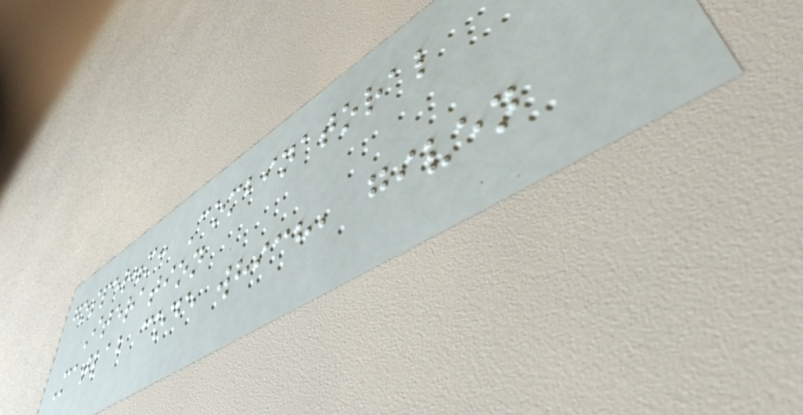gosper.m: Combinatoral
Iteration
Matlab code which, given
